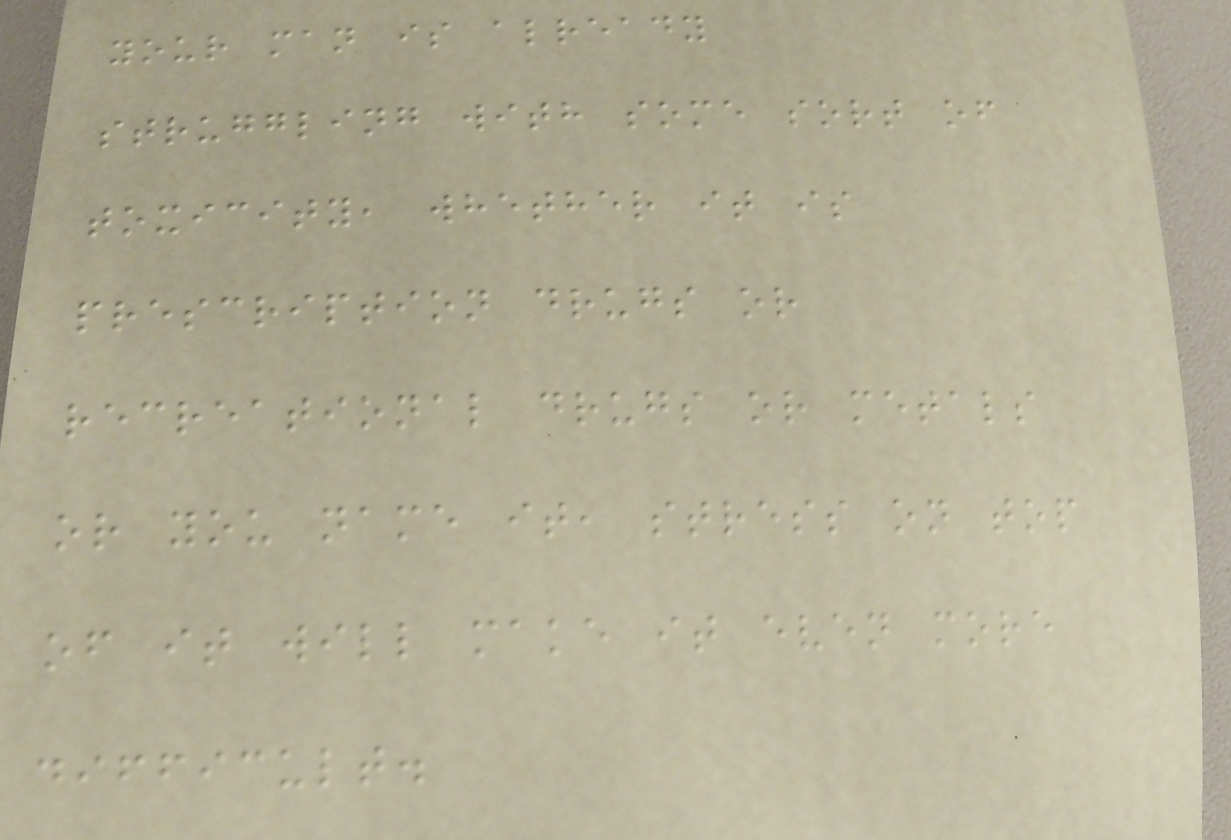your man is already
struggling with some sort of
toxicity, whether it is
prescription drugs or
recreational drugs or metals
or you name it, stress on top
of it will make it even more
difficult.
